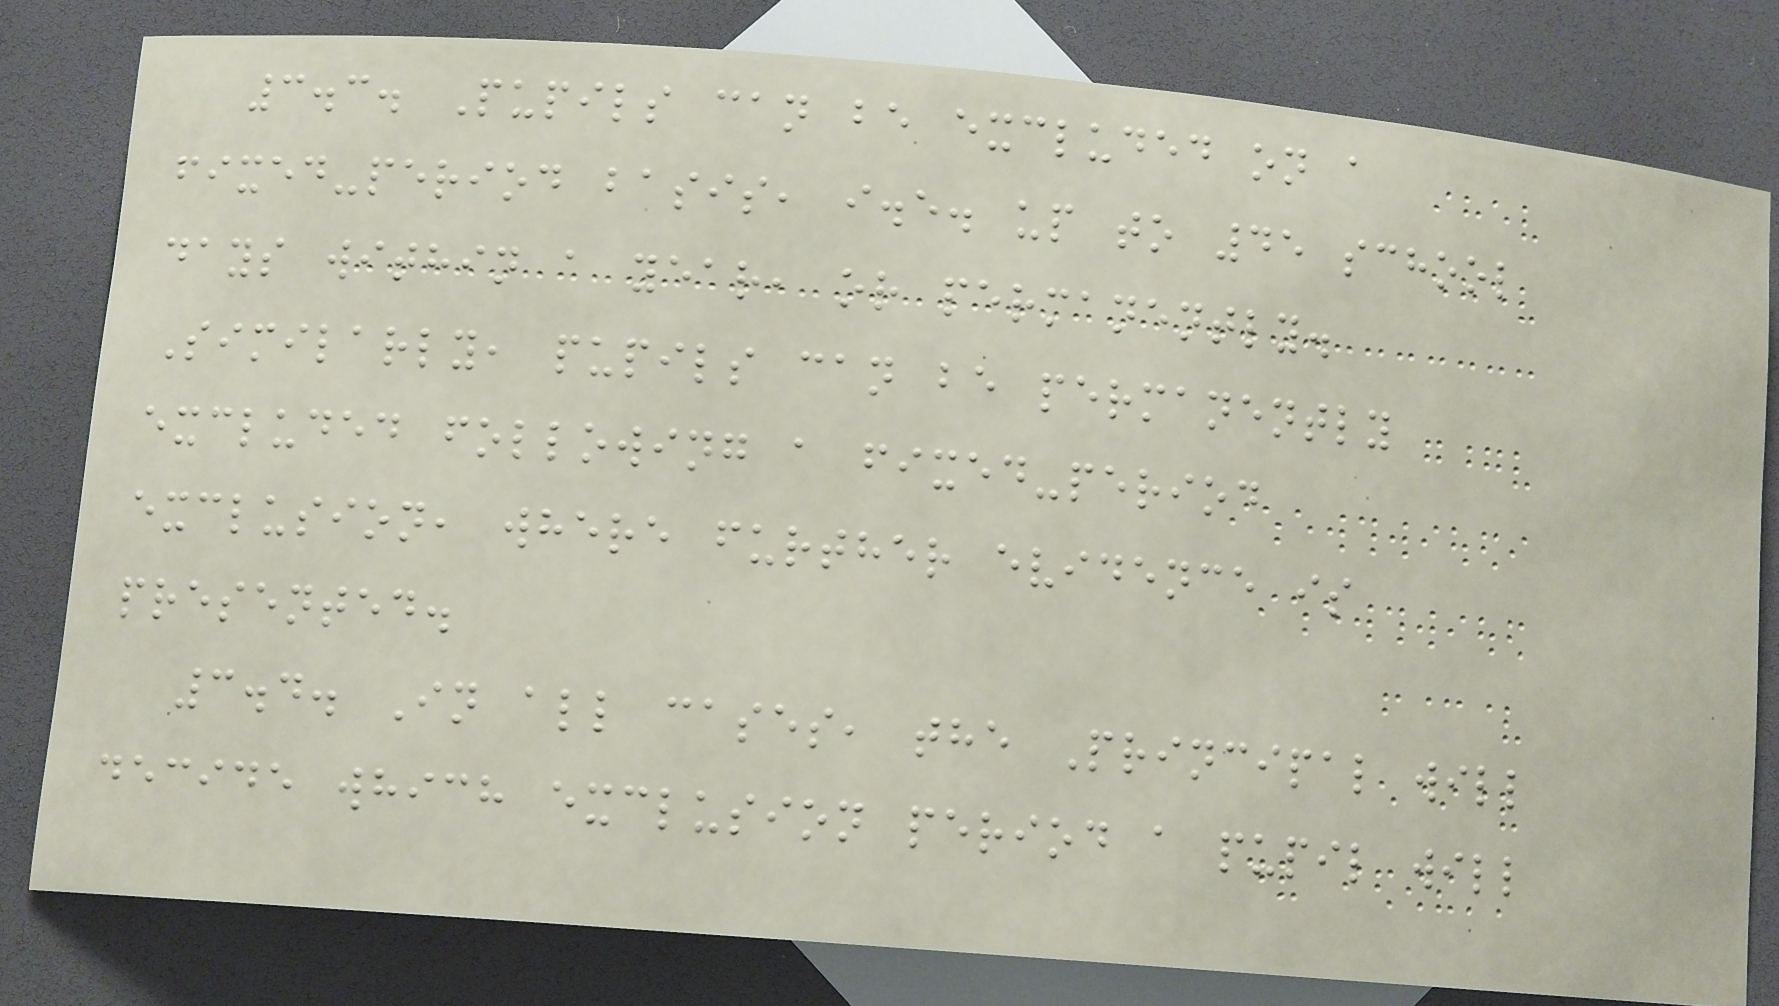3.3. Pupils can be excluded on a
fixed-period basis, i.e. up to 45 school
days within a year, or permanently.
Similarly, pupils can be permanently
excluded following a fixed-period
exclusion, where further evidence is
presented.
3.4. In all cases, the Principal will
decide which exclusion period a pupil will
